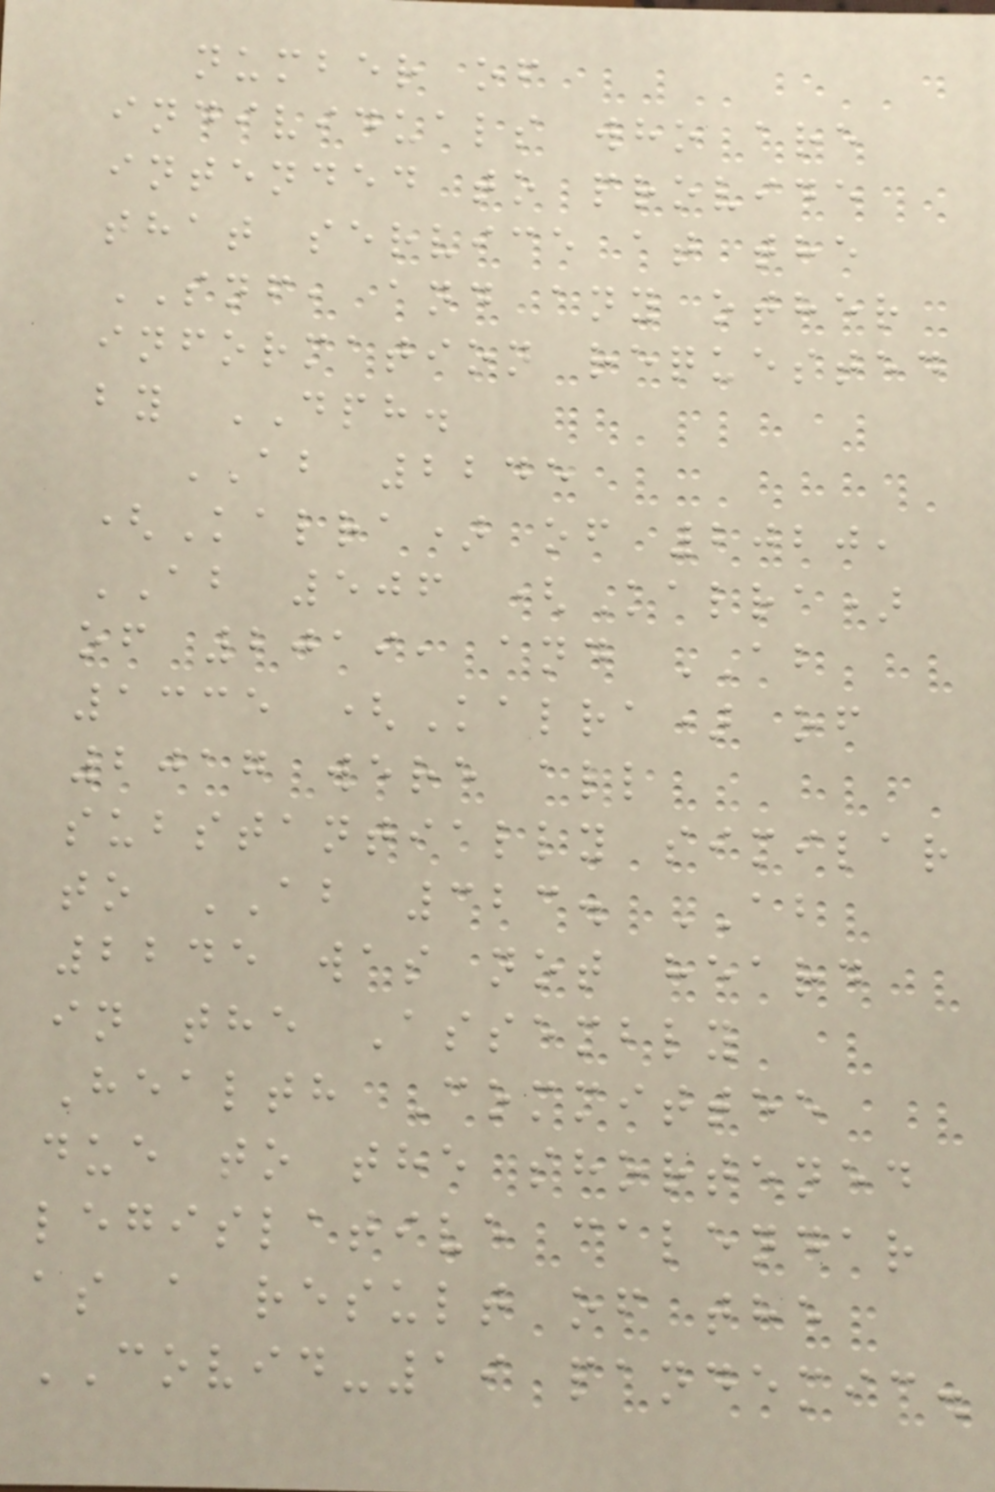number of
individuals who are
intended to provide
that service at the
SNF, and any other
information requested
by DPH.
AB 2245
(Kalra) of 2020,
AB 506 (Kalra)
of 2019, and AB
1335 (Kalra) of
2017 were all
substantially similar
to AB 323. AB
2245 was not heard
in the Assembly
Health Committee
due to the shortened
legislative calendar
as a result of the
COVID-19 pandemic.
